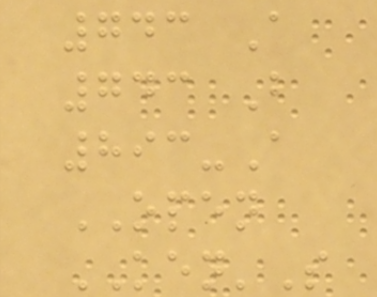743 A
743 B
893-A
OPEN
KEN'S
